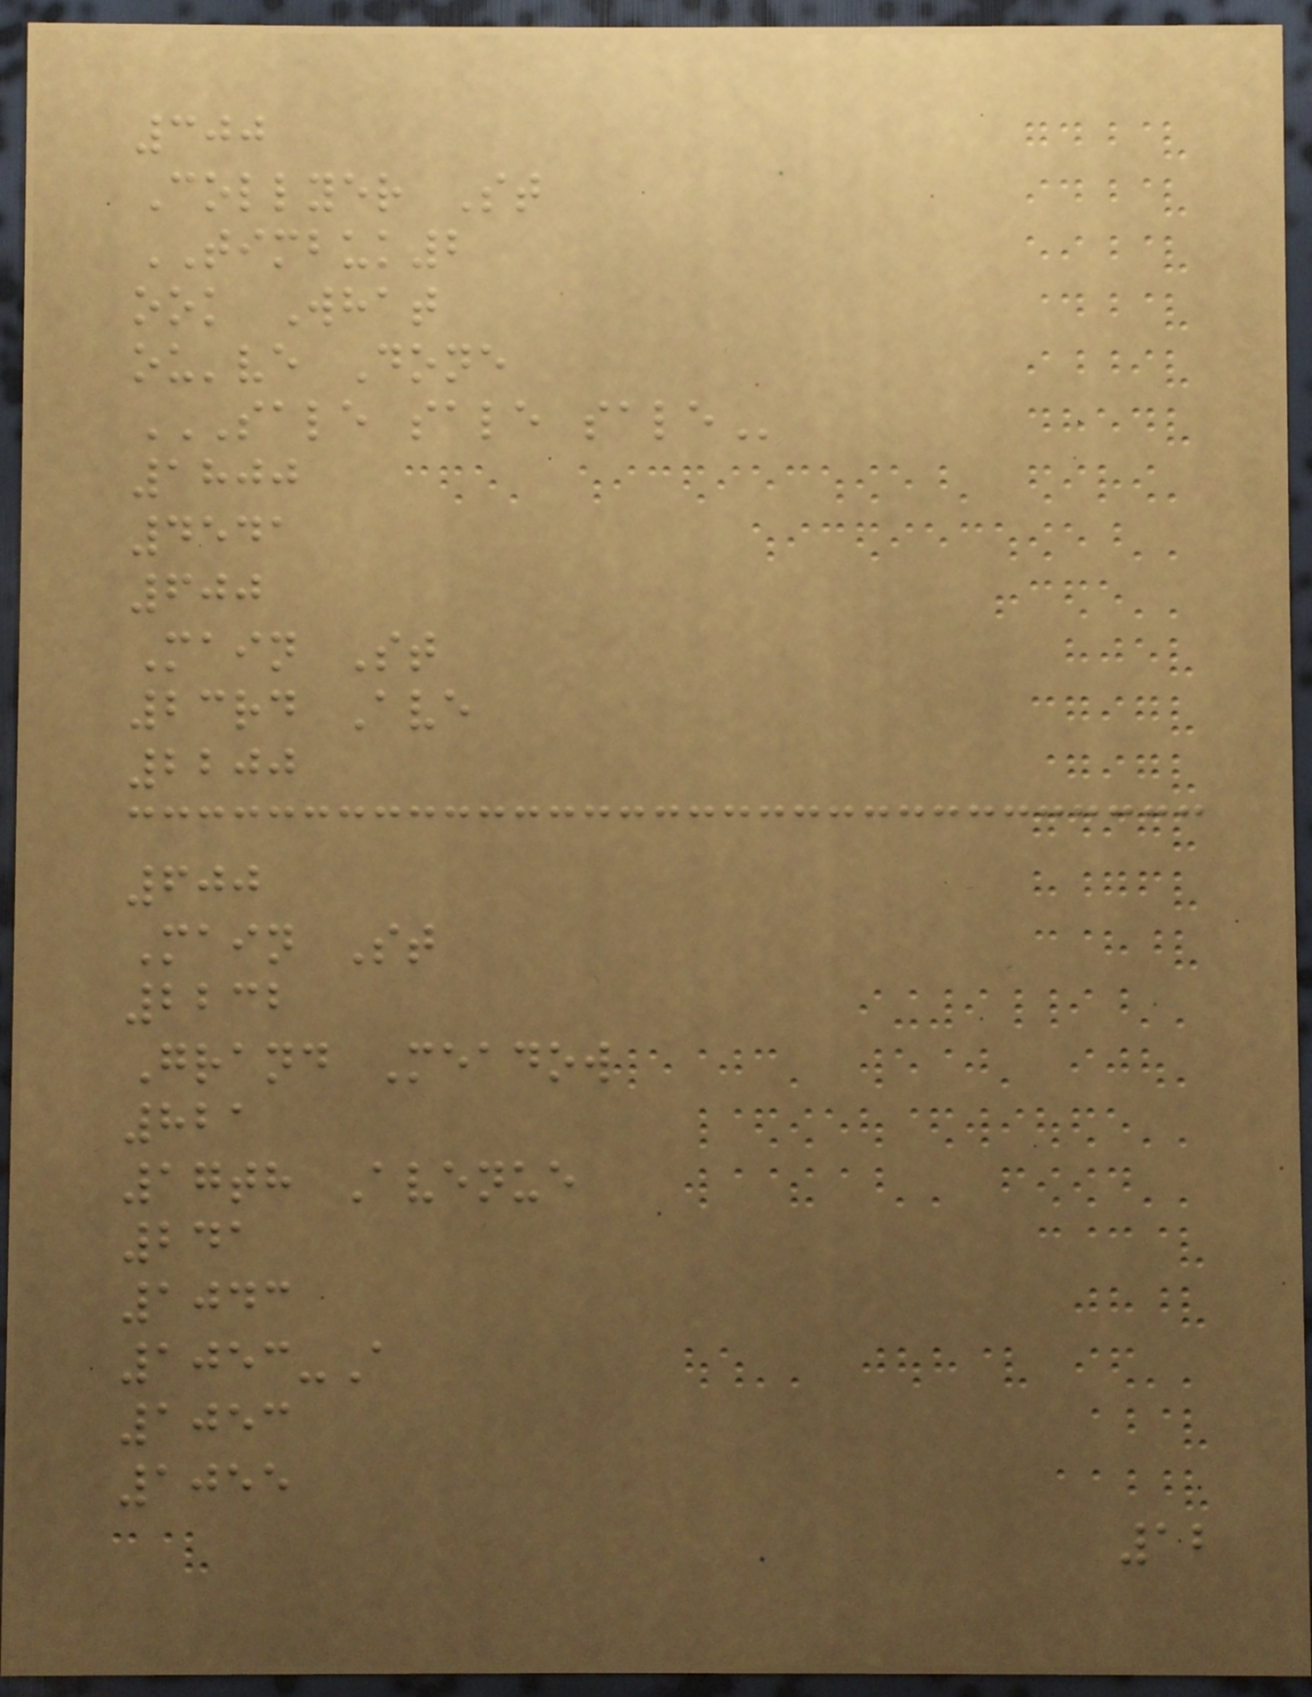300
Collyer St
TIMBUK2
ook What
ou've Done
SALE SALE SALE
1800
4541
600
Main St
23rd Ave
2200
600
Main St
2232
Grand Meadow
821
17th Avenue
241
1043
1053-A
1053
1055
12
